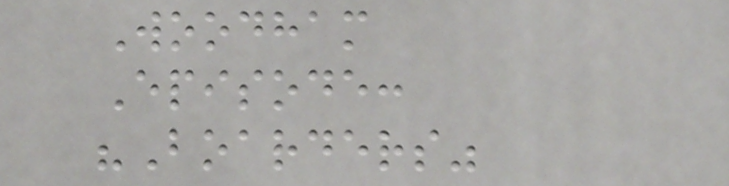Woodham
Episode:
"Boarders"
